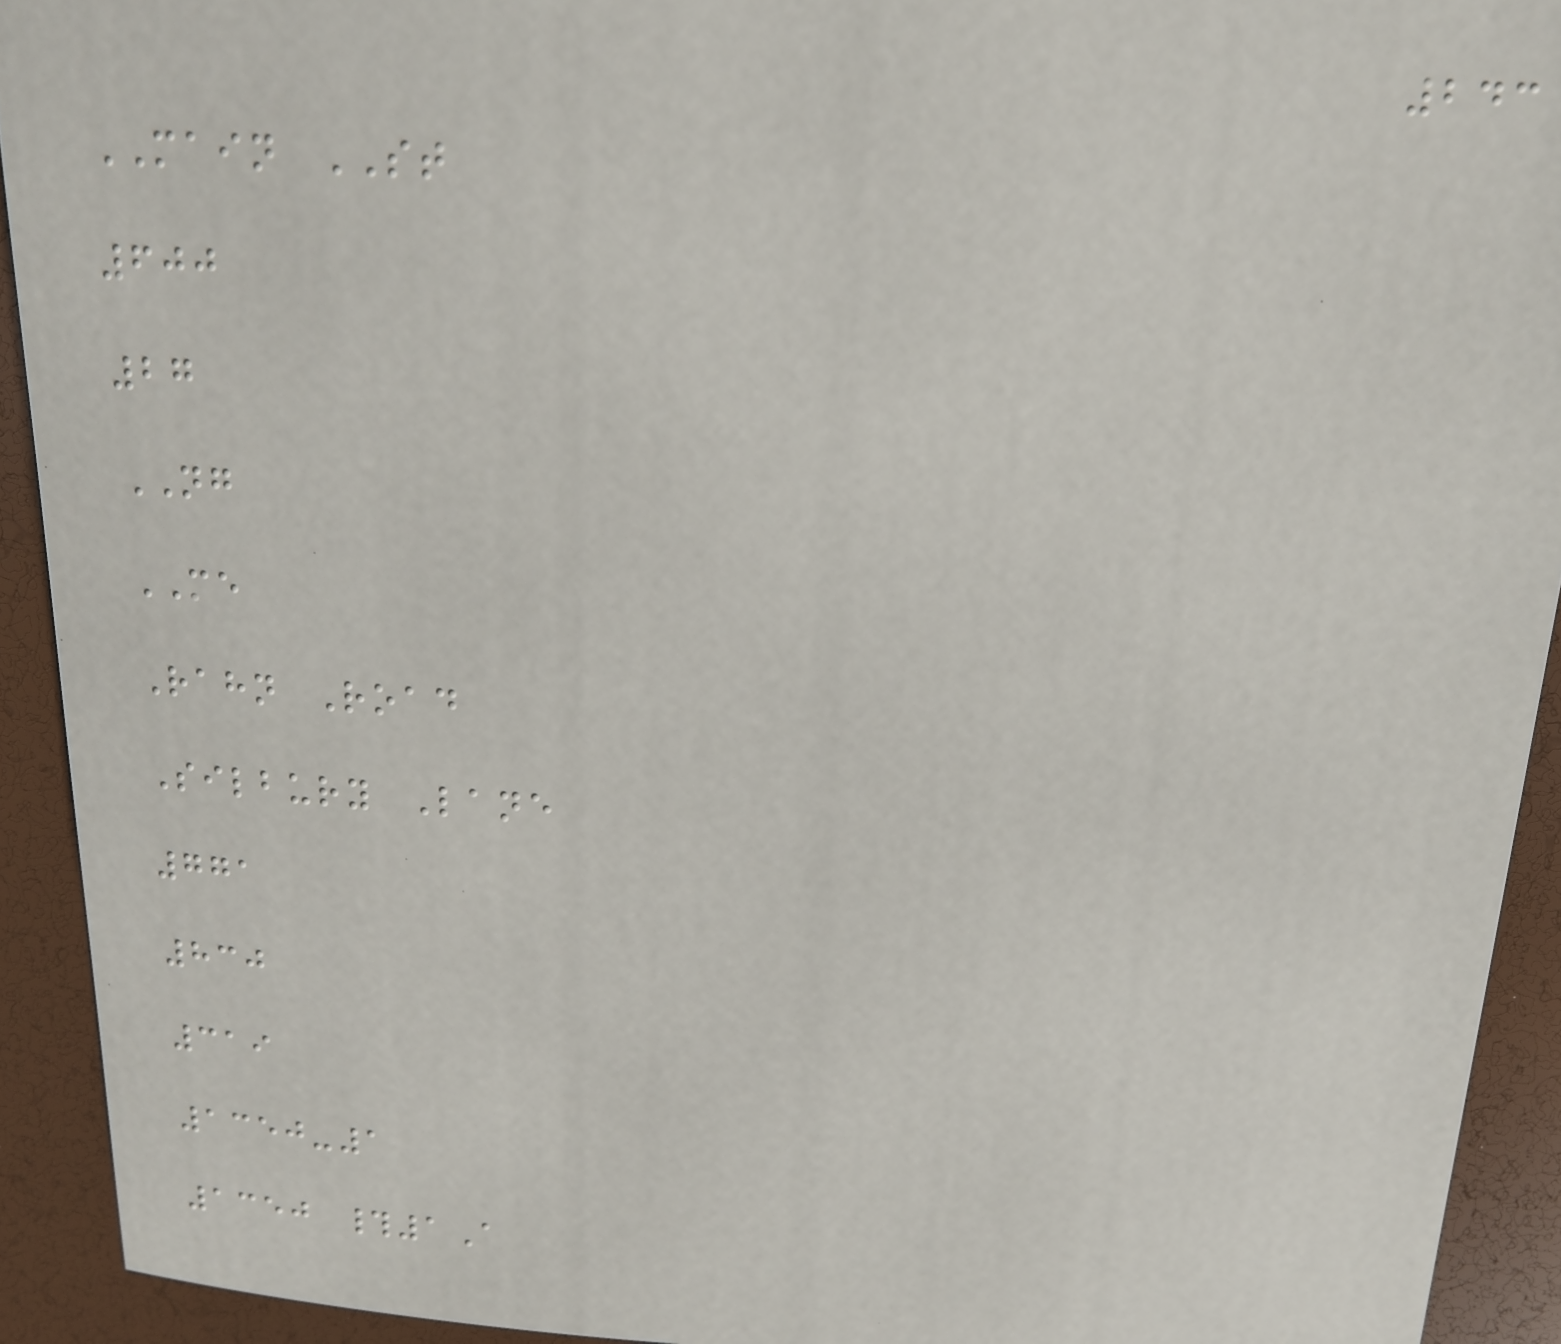243
MAIN ST
600
27
NG
ME
Rahn Road
Silbury Lane
771
830
319
1350-1
1350 #1A
